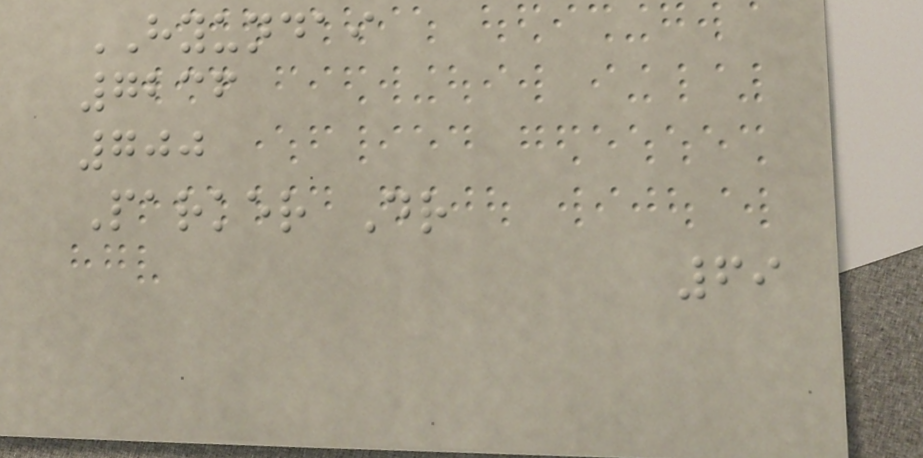HYUNDAI
7236
700
Parker Dr
69
